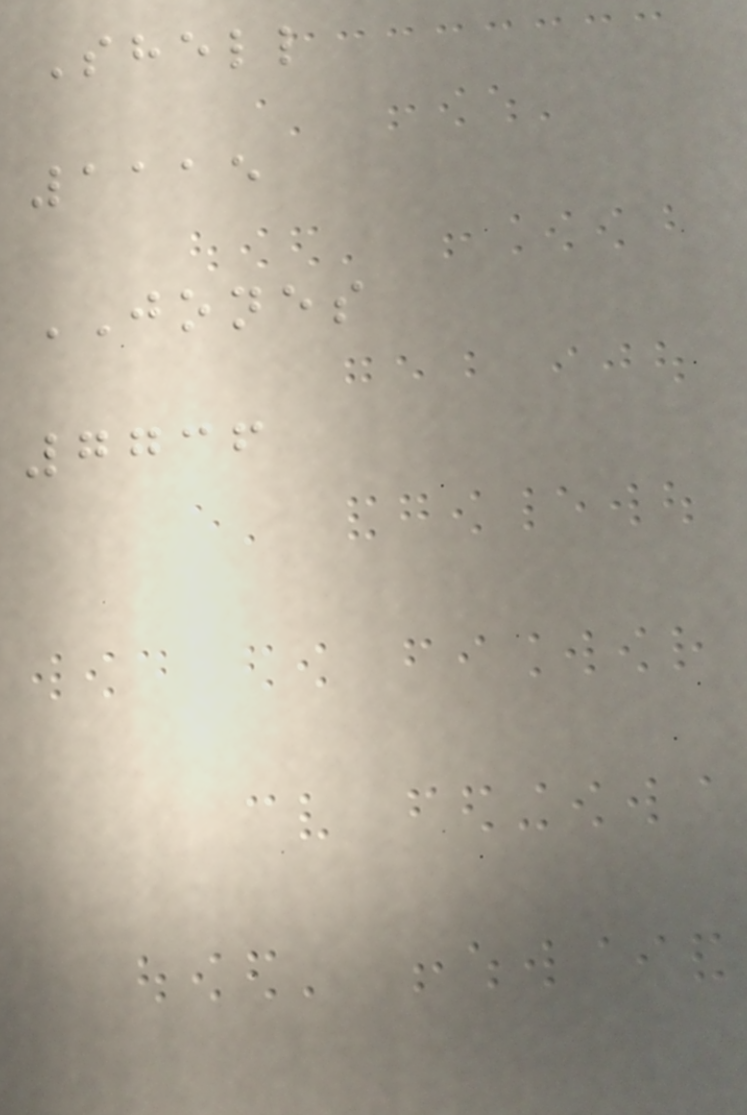Shell
1115
JONES
7736
